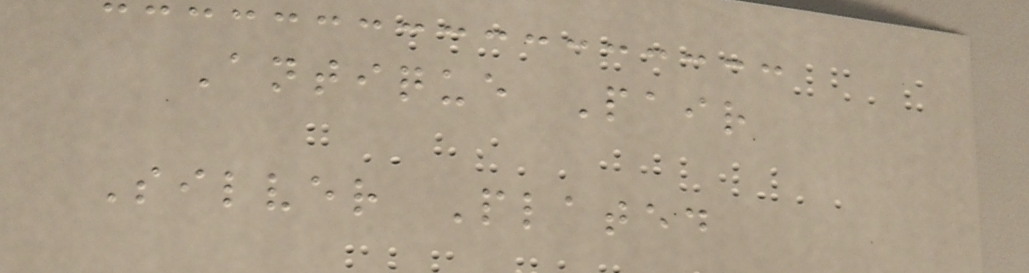Antique Pair
Silver Plated
